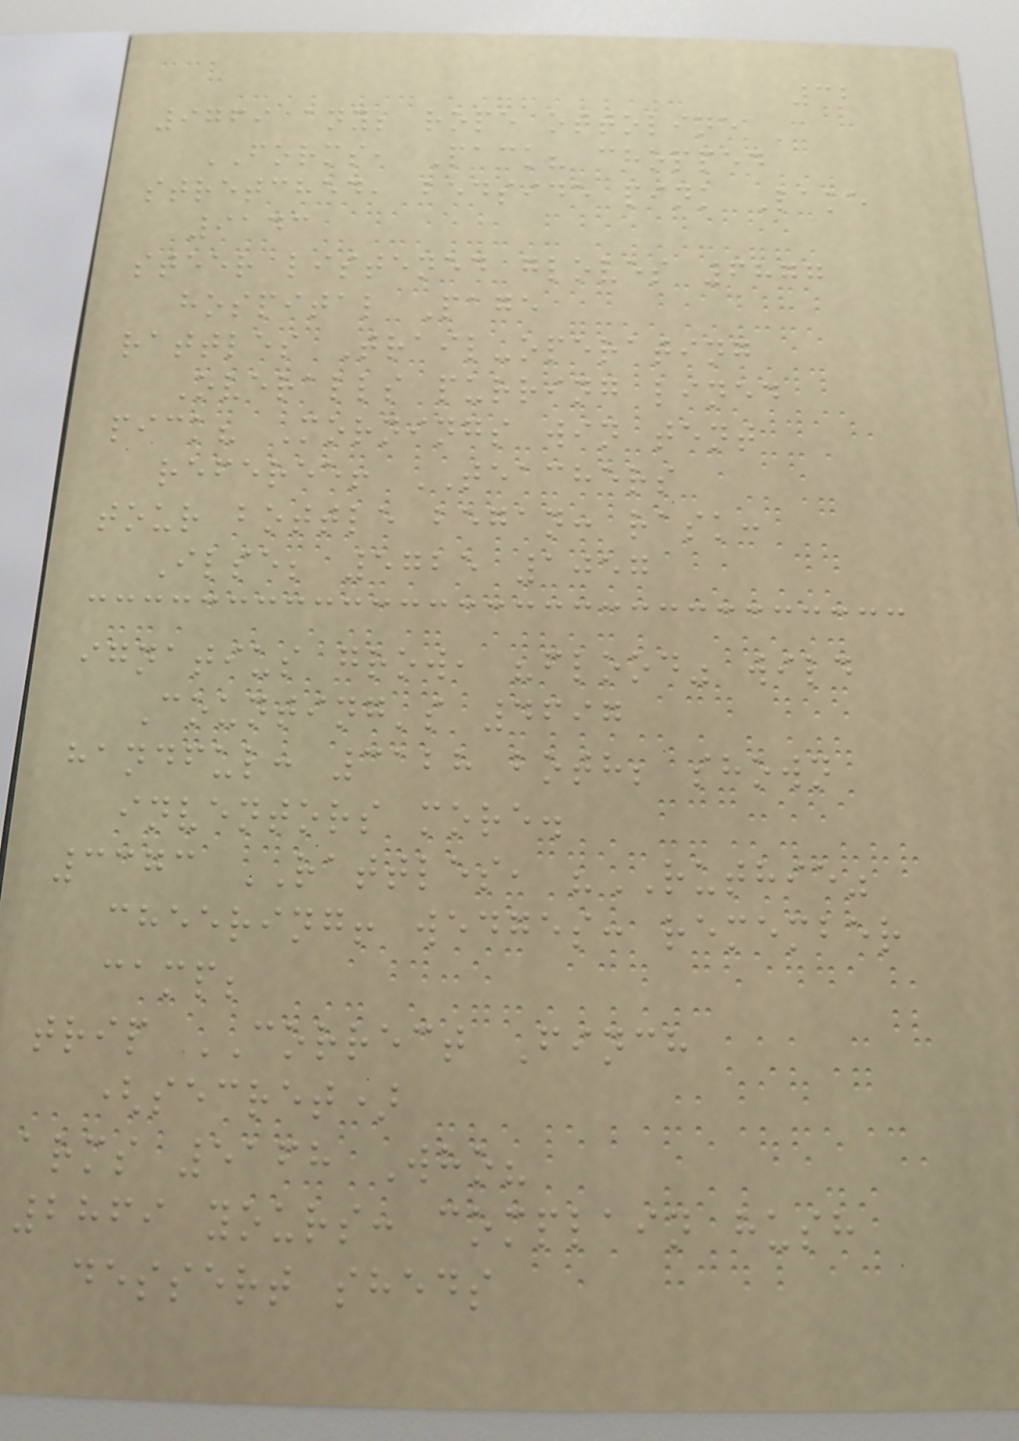32
9769 any; rope ottoline
FORMS, Pack? chopped
stretched, bedside pink Lake
9143
steer listened gloves 6877
hospital Page
rattles Trail-operating
Overalls purring lined
pick? Mornings win tent
referee! TEACHERS
tour bottle began: rask:
Ilse; 5725 1057
ignatius grow, "flood" wild
Counting's 4697
handful: 3128 both; shown
inventors more.
3373 RATTLES, "RUTHIE"
cheering! wedges: remember
camp;
trip CORRECT Finch
(secret)
arms 5168 Who?
2869 yours: complain hush
dessert sheds
